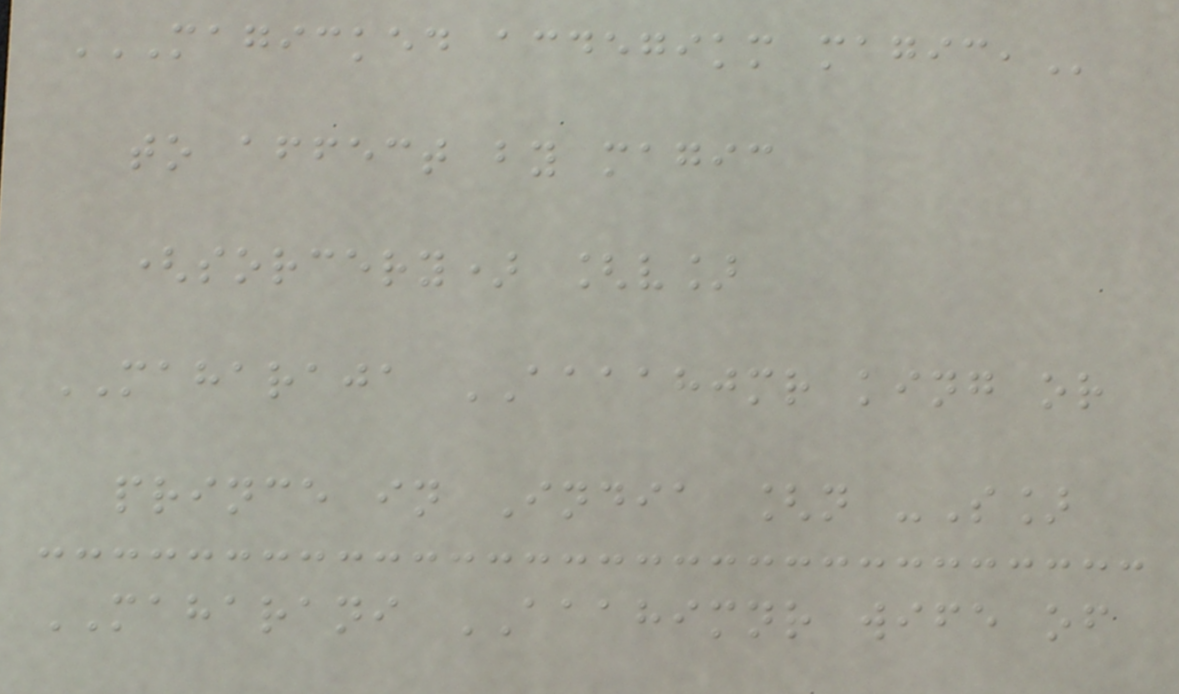MAGICKED ACDEGIKM MAGIC,
to affect by magic
(sorcery) [v]
MAHARAJA AAAAHJMR king or
prince in India [n -S]
MAHARANI AAAHIMNR wife of
